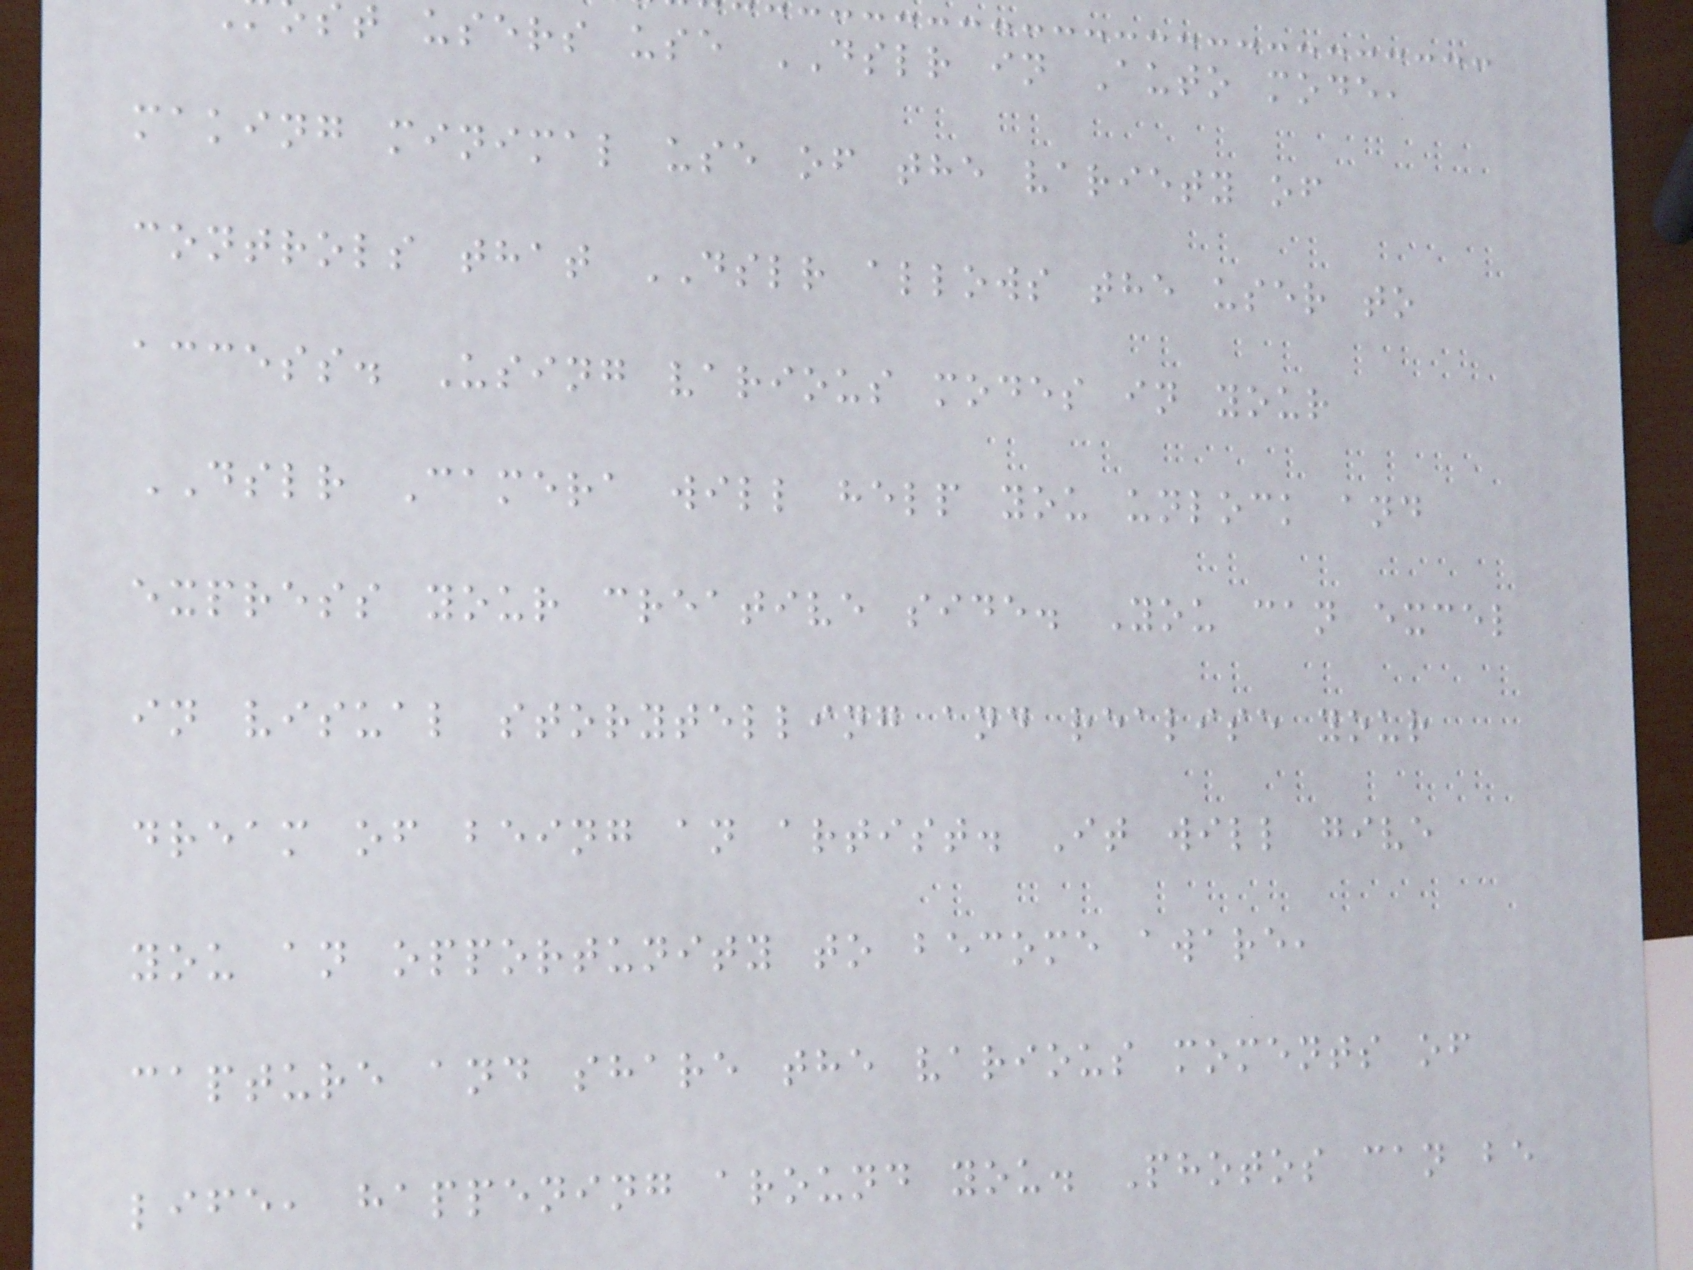t users use DSLR in Auto mode,
making minimal use of the variety of
controls that DSLR allows the user to
access. Using various modes in your
DSLR Camera will help you unlock and
express your creative side. You can excel
in visual storytelling and realise your
dream of being an artist. It will give
you an opportunity to become aware,
capture and share the various moments of
life, happening around you. Photos can be
